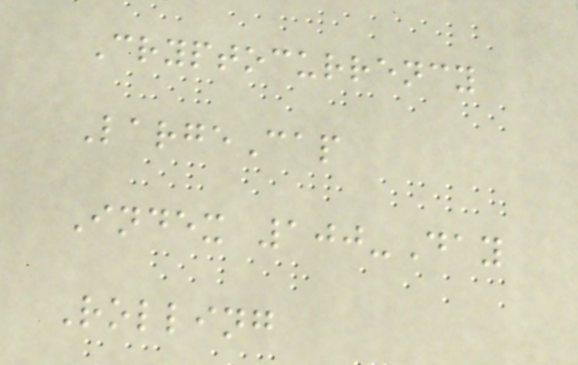Cryptocurrency
LargeCap
Index 100-Day
Rolling
